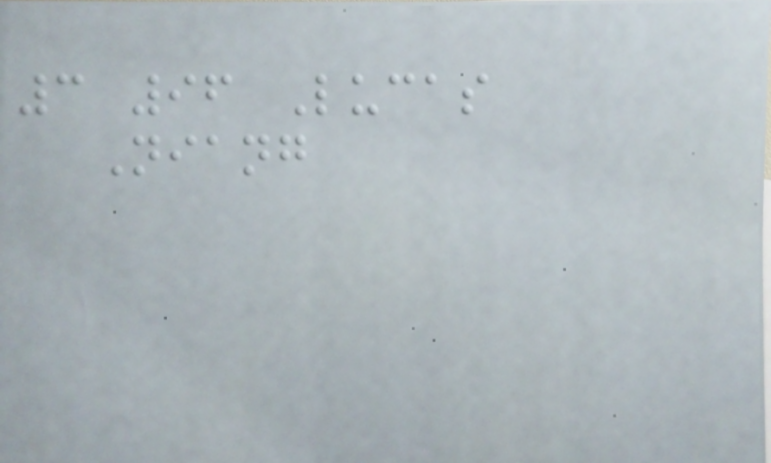3 96 Lucas
Niang
